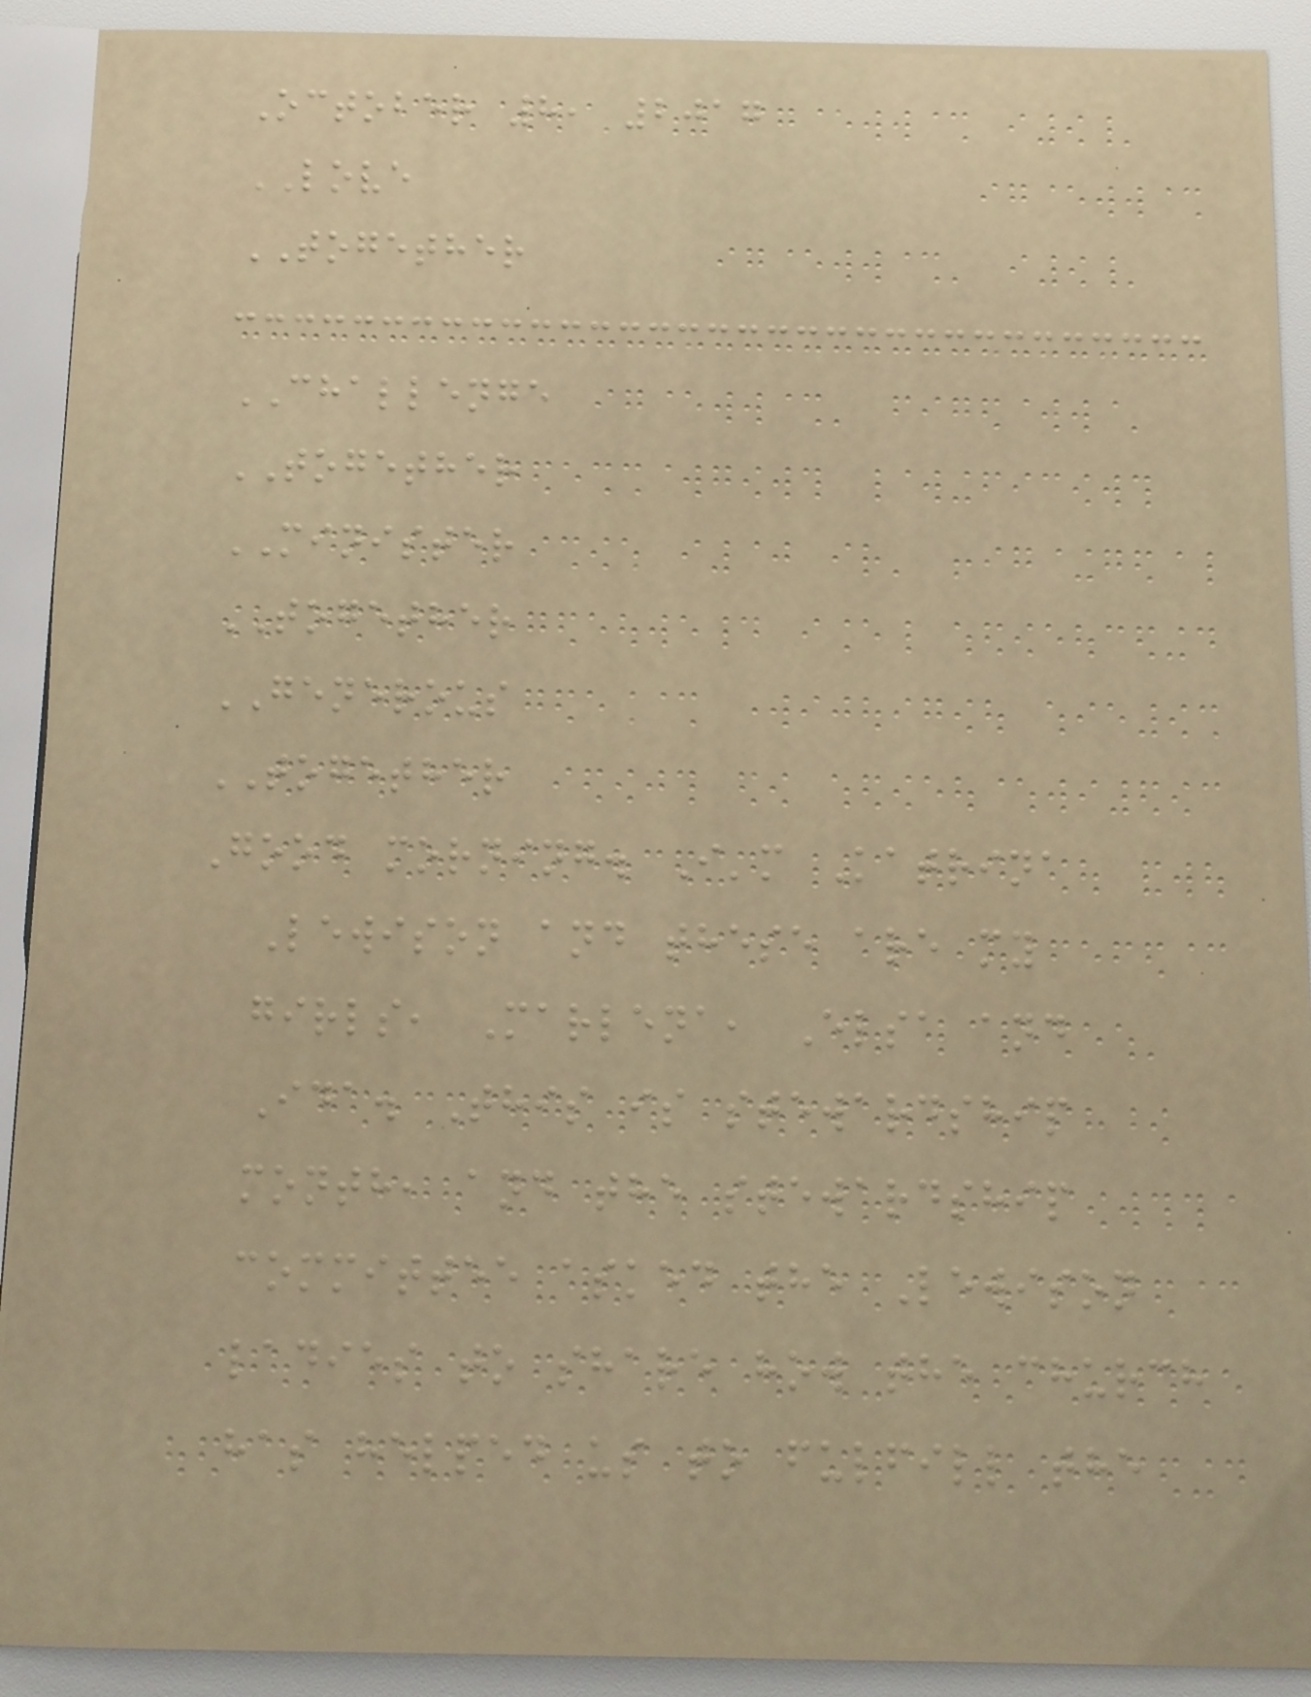October 8, 2017
LOVE
TOGETHER
CHALLENGE
TOGETHER
MINISTER
TOGETHER
GENEROUS
TOGETHER
Good morning. I'm Katrina
Lewison and these are my
girls, Marlena, Elsa and
Ida. This is stewardship
month, and the stewardship
committee asked the Lewison
ladies to share how the church
has helped us to fulfill the
